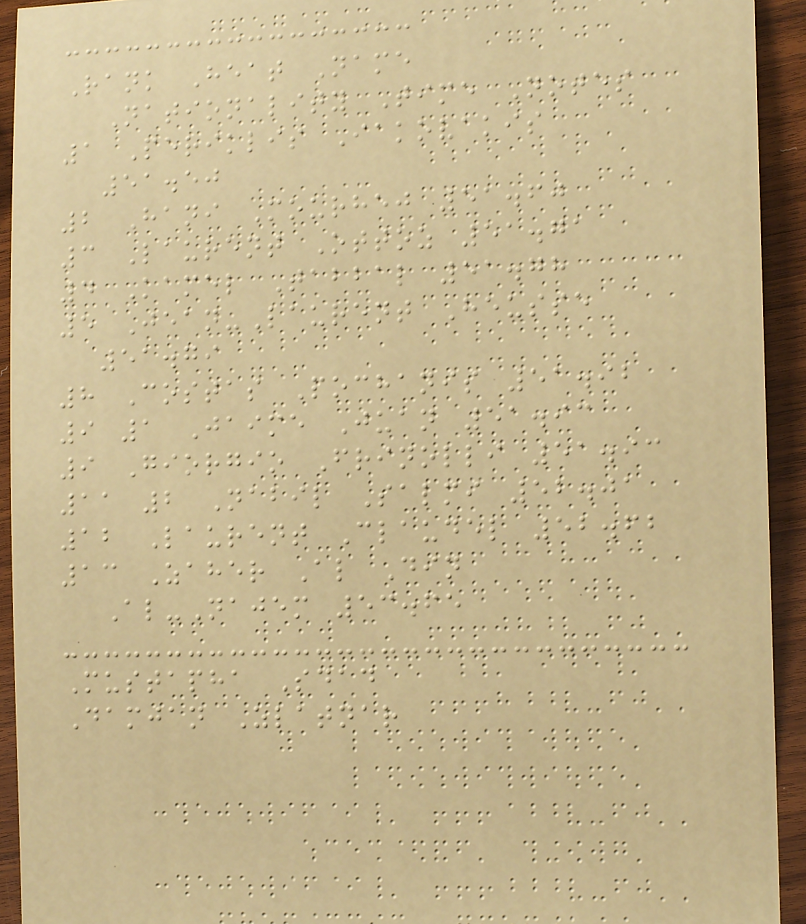Rank Heat Name
Nationality Time Notes
1 Periklis Iakovakis
51.50
2 Hani Mourhej 51.60
3 Laurent Ottoz 51.71
4 Kamel Tabbal 51.78
5 Jean-Laurent Heusse
51.79
8 Costas Pochanis 51.92
9 1 Jaime Juan 51.93
9 Giorgio Frinolli 51.93
11 2 Nabil Salmi 52.01
12 Laurent Claudel 52.62
13 Zaher Al Din
Al-Najem 53.65
Mustapha Sdad
Damjan Zlatnar
